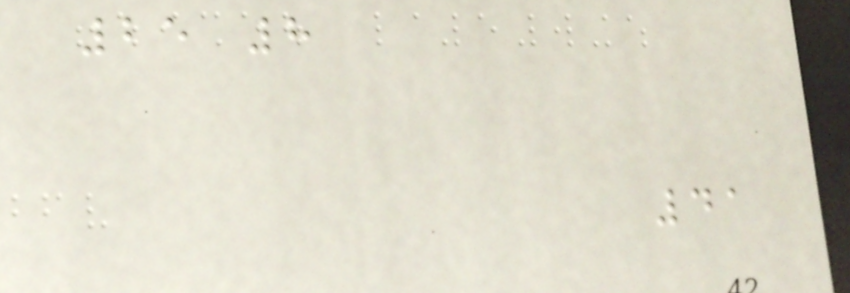25 8
41
